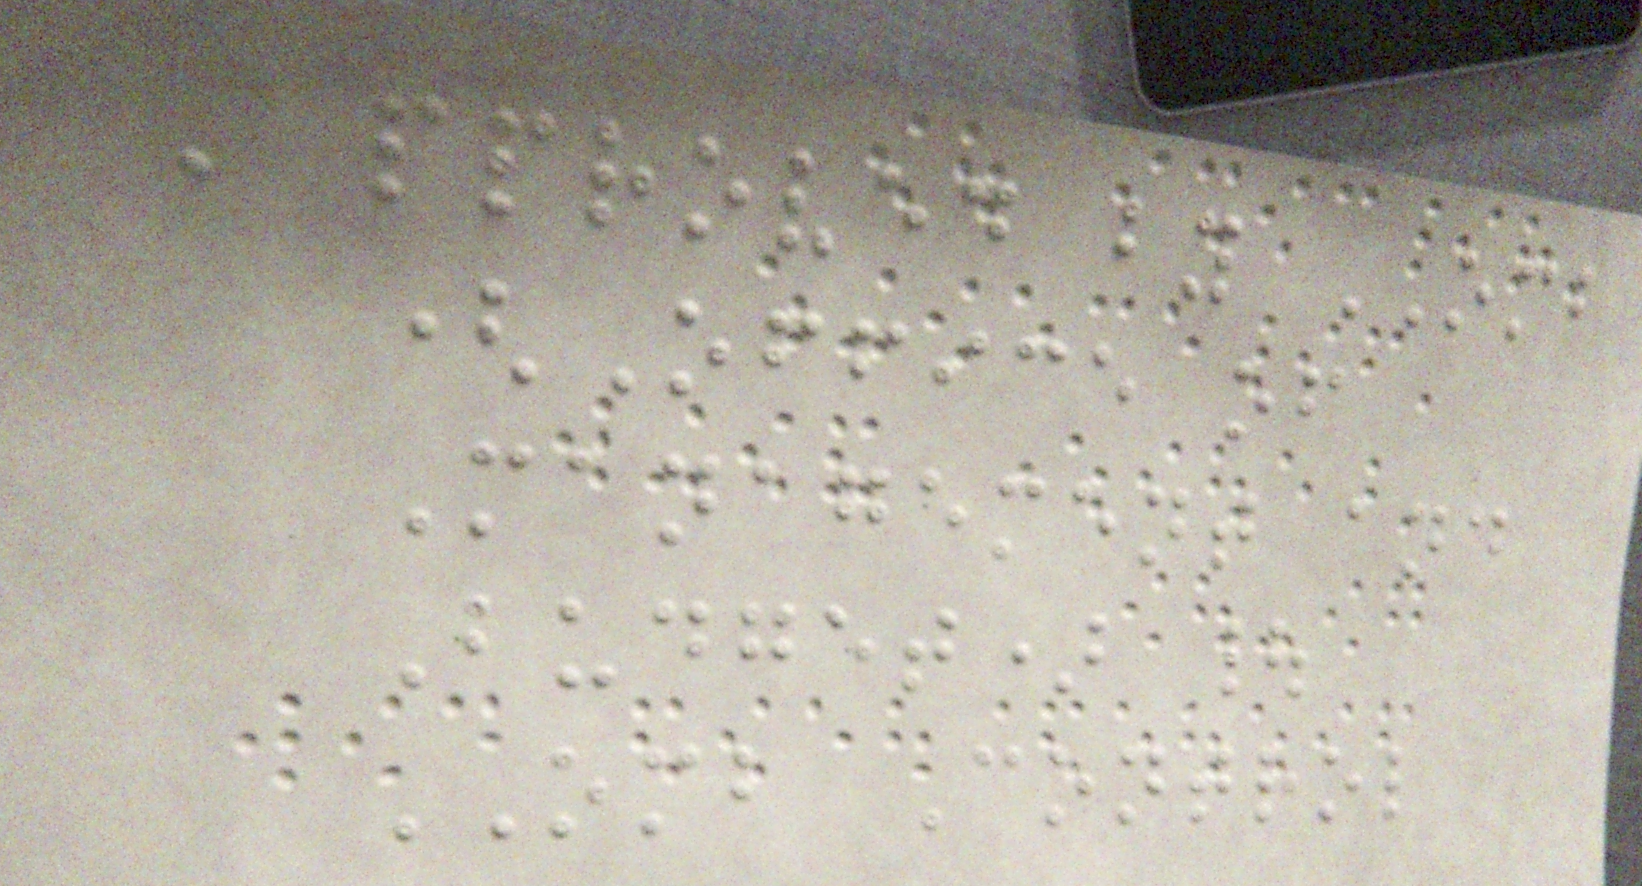Approved by OMB
(Office of
Management and
Budget) |
OMB Control
